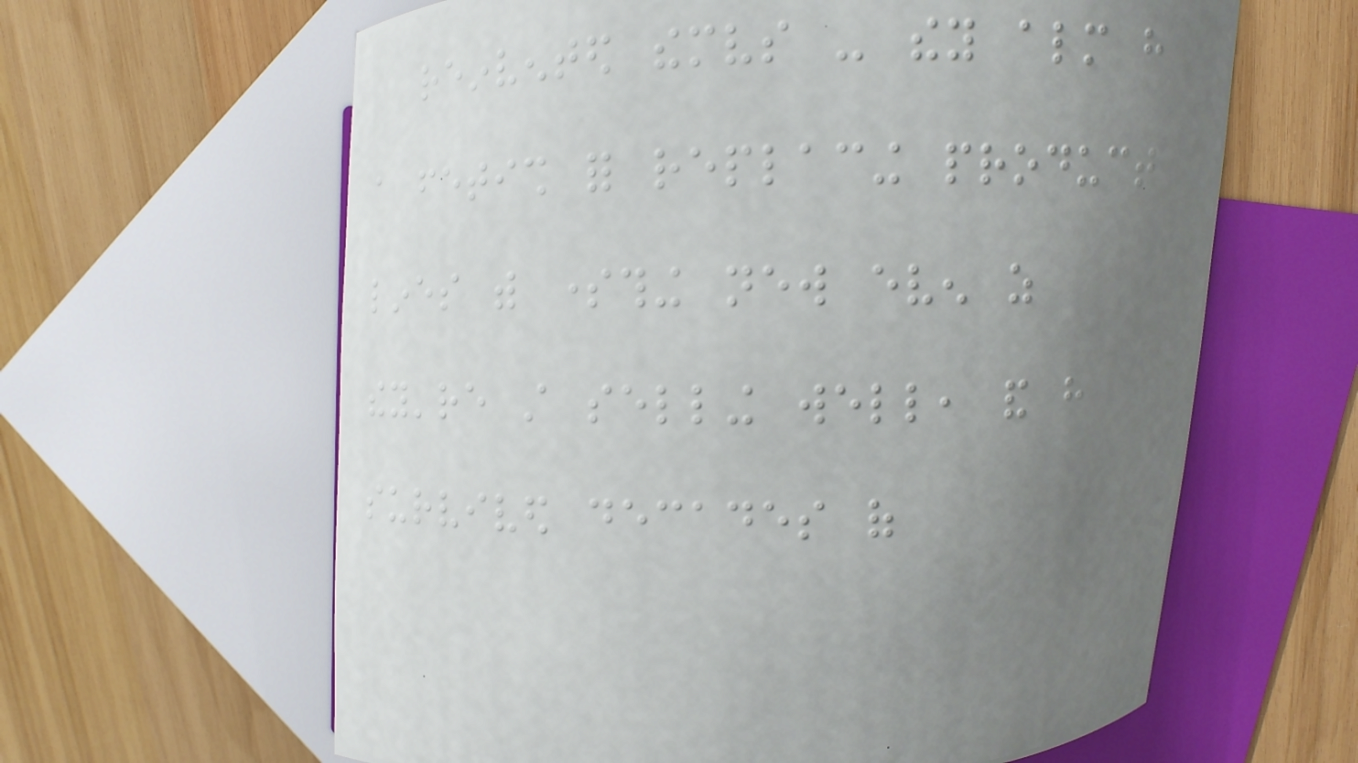reinvented themselves - they almost have
a fetish for replacing product
lines with something new even as
they're still selling well, and have
survived decades of
